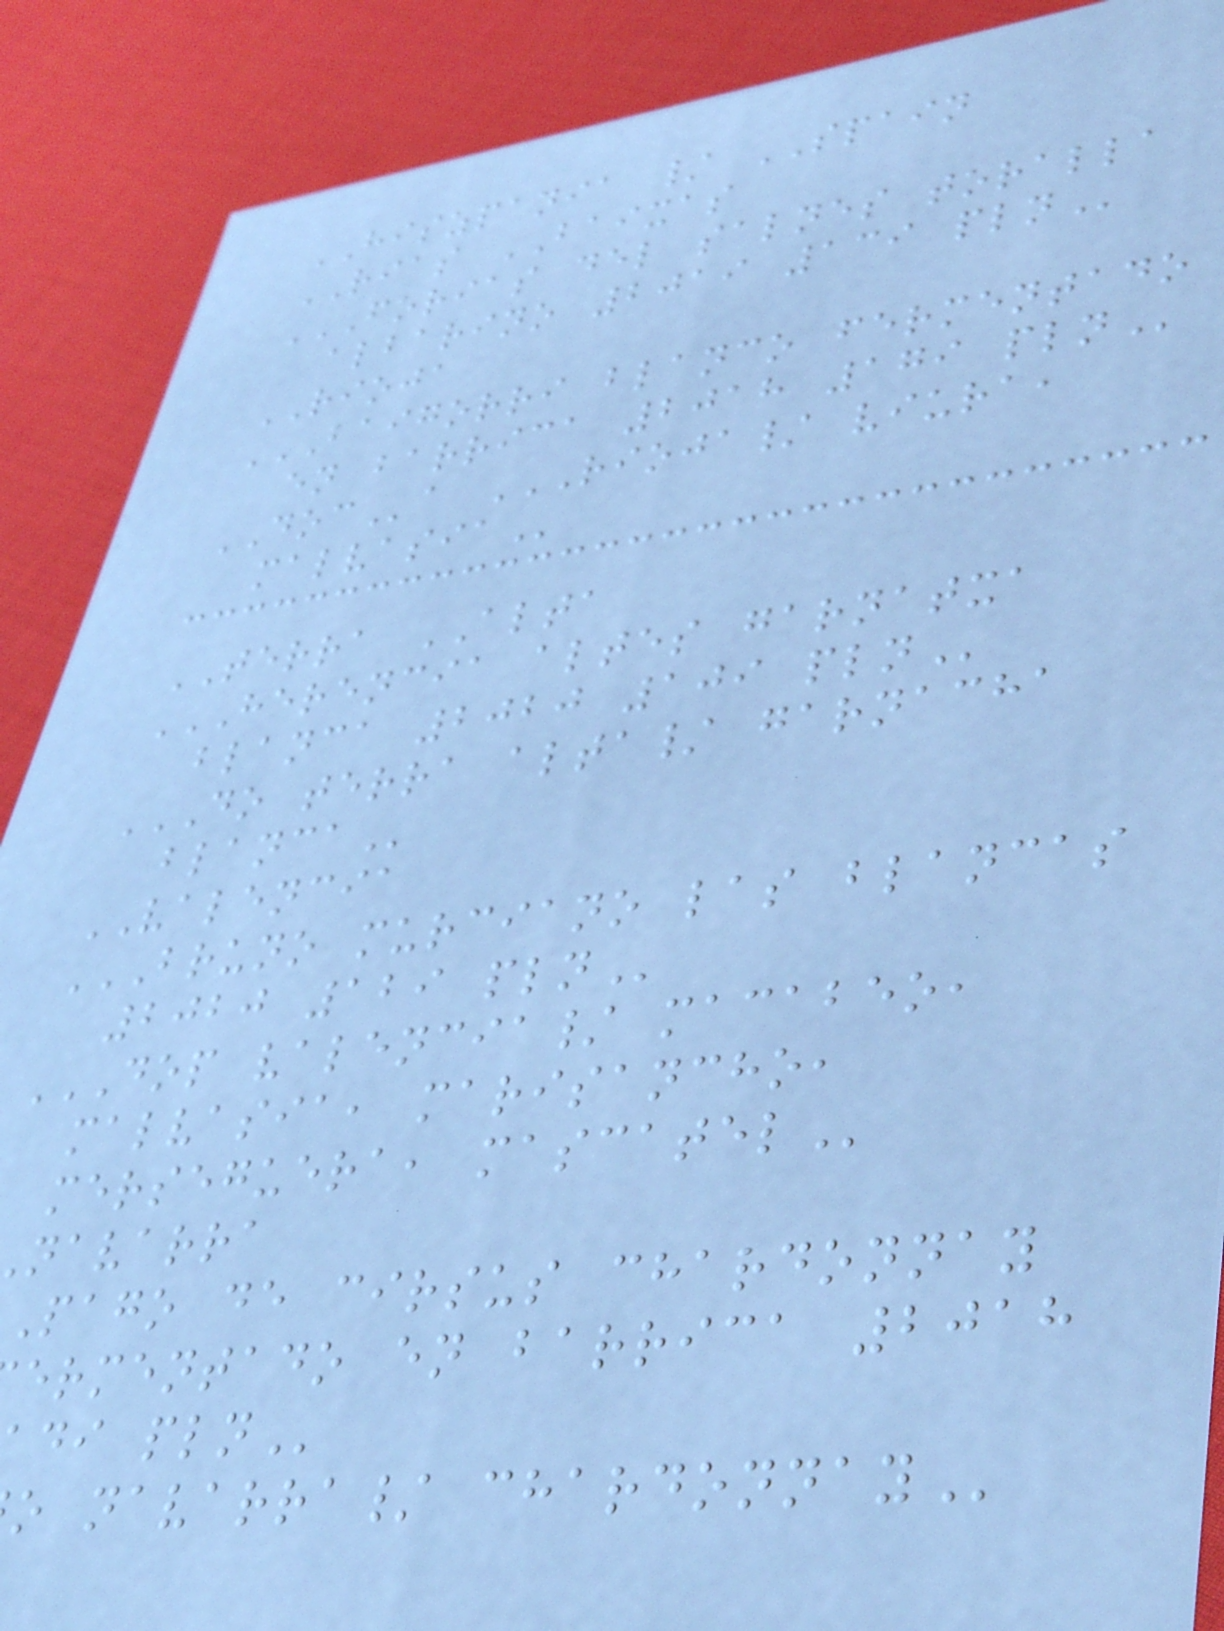HISZPANIA / SPAIN
RIAS BAIXAS
FORIAS DEL SALNES TORALLA
albarino 2019 139
RIOJA
BAIGORRI BLANCO FERMENTADO
en barrica 2018 179
DOCa RIOJA/ VIURA,
TERRA ALTA
HERENCIA ALTES GARNATXA
blanca 2020 109
DO TERRA ALTA/ GARNACHA
VALENCIA
BRUNO MURCIANO LAS BLANCAS
2020 129
DOP VALENCIA/ MACABEO,
malvasia, marisancho,
merseguera,
navarra
pago de cirsus chardonnay
ermentado en barrica 2018
o navarra/
